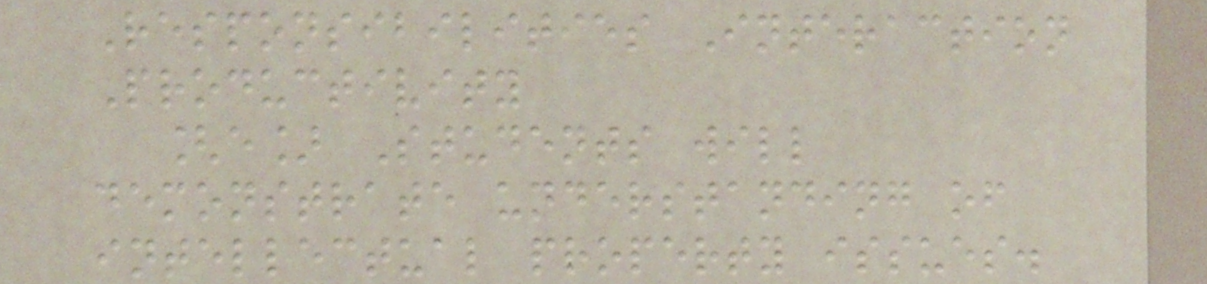Responsibilities Interaction
Productivity
[e] Students will
demonstrate understanding of
intellectual property issues.
